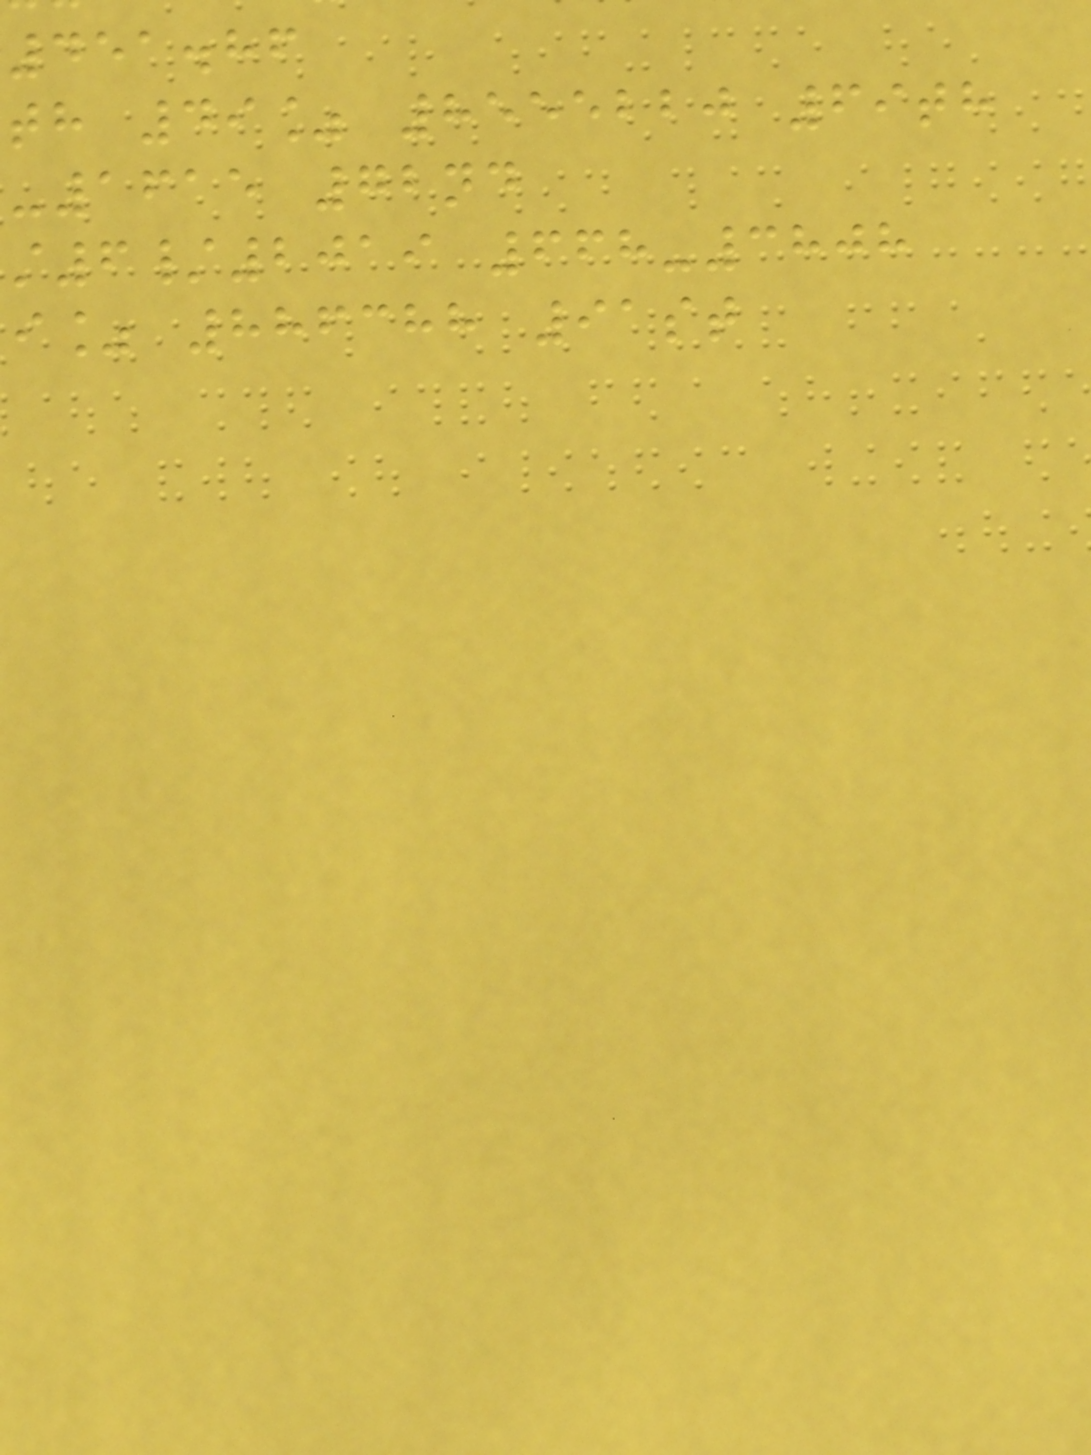451.86
th 49% 8555220 69th
-1615 72nd
6/2019 668-3808
i% 886388 91st
